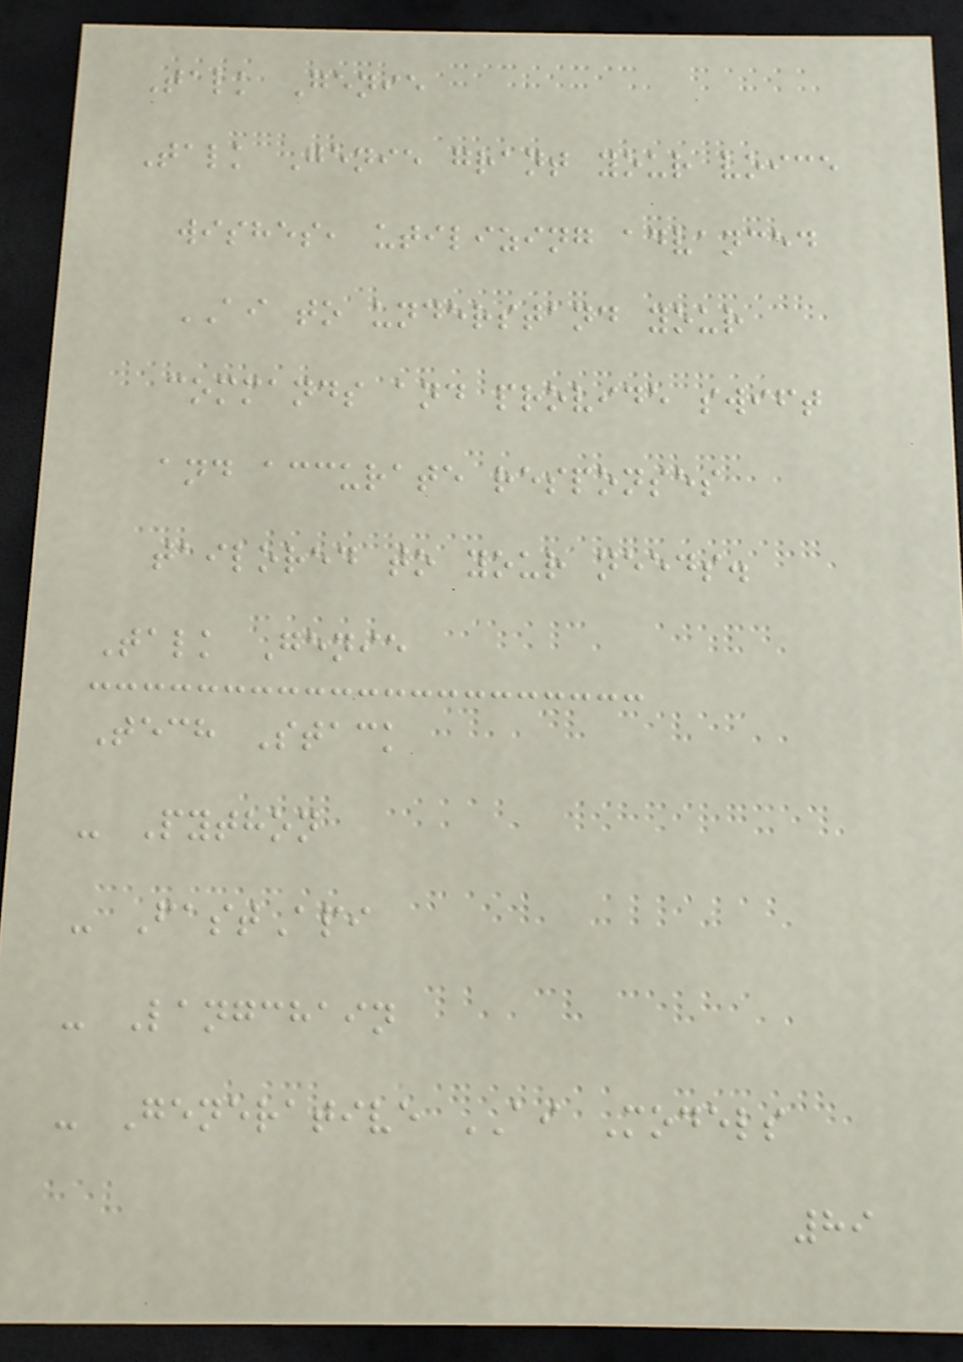Talk Genie
Talk Genie grant your voice
wishes, utilizing advanced
AI to understand your
commands and provide swift
and accurate responses
tailored to your needs.
Talk Genie
Tech Stack
- Python
- FastApi
- Langchain
- Generative AI Models
89
